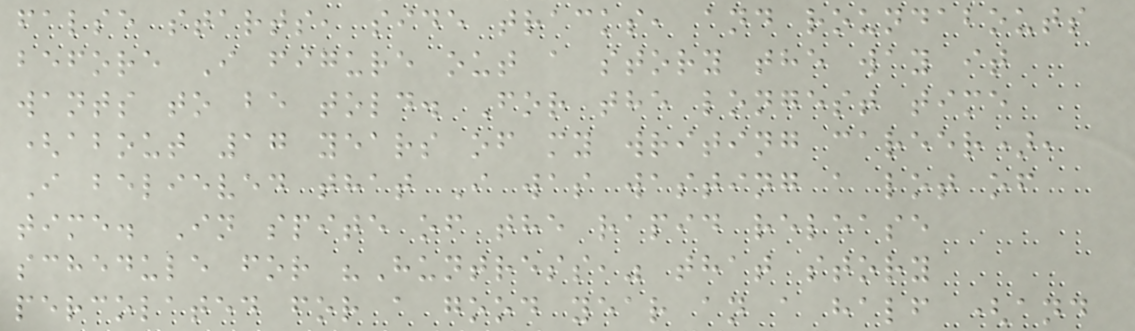false starts, side tracks, and roundabouts
before I figure out a story the way it
wants to be told. For the longest time
(about 17 years of my writing career),
I believed that I was wasting a lot of
time. In spite of the rapid release
schedule for "Huntress," that story
percolated for a good year an a half (and
